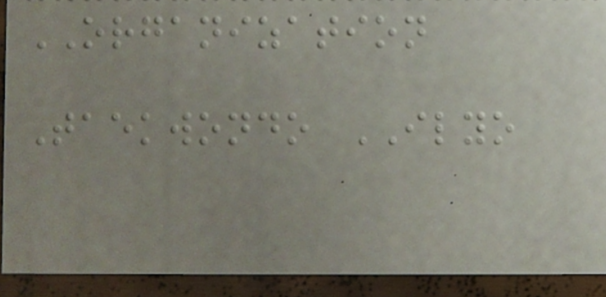ORGANIZATION
Taekwondo ILYO
